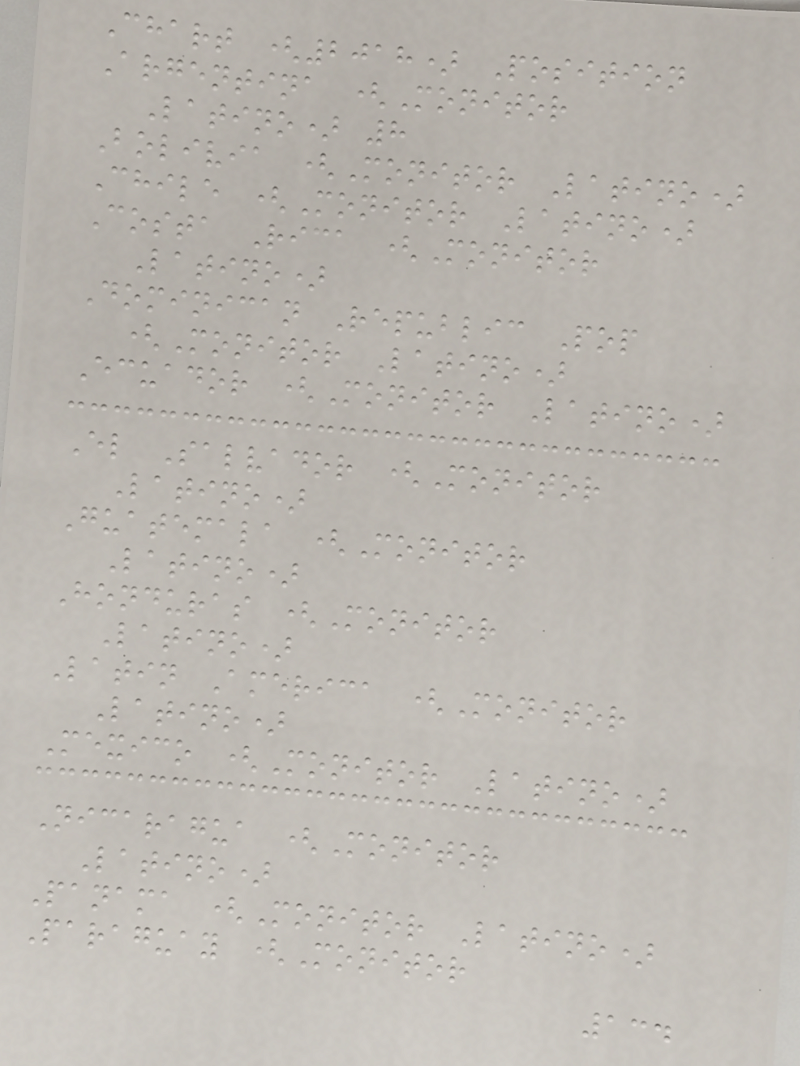Chart (2018) Position
Argentina (Monitor
Latino) 8
Bolivia (Monitor Latino)
Chile (Monitor Latino)
Costa Rica (Monitor
Latino)
Dominican Republic Pop
(Monitor Latino)
Ecuador (Monitor Latino)
El Salvador (Monitor
Latino)
Guatemala (Monitor
Latino)
Honduras (Monitor
Latino)
Latin America (Monitor
Latino)
Mexico (Monitor Latino)
Nicaragua (Monitor
Latino)
Panama (Monitor Latino)
Paraguay (Monitor
134
